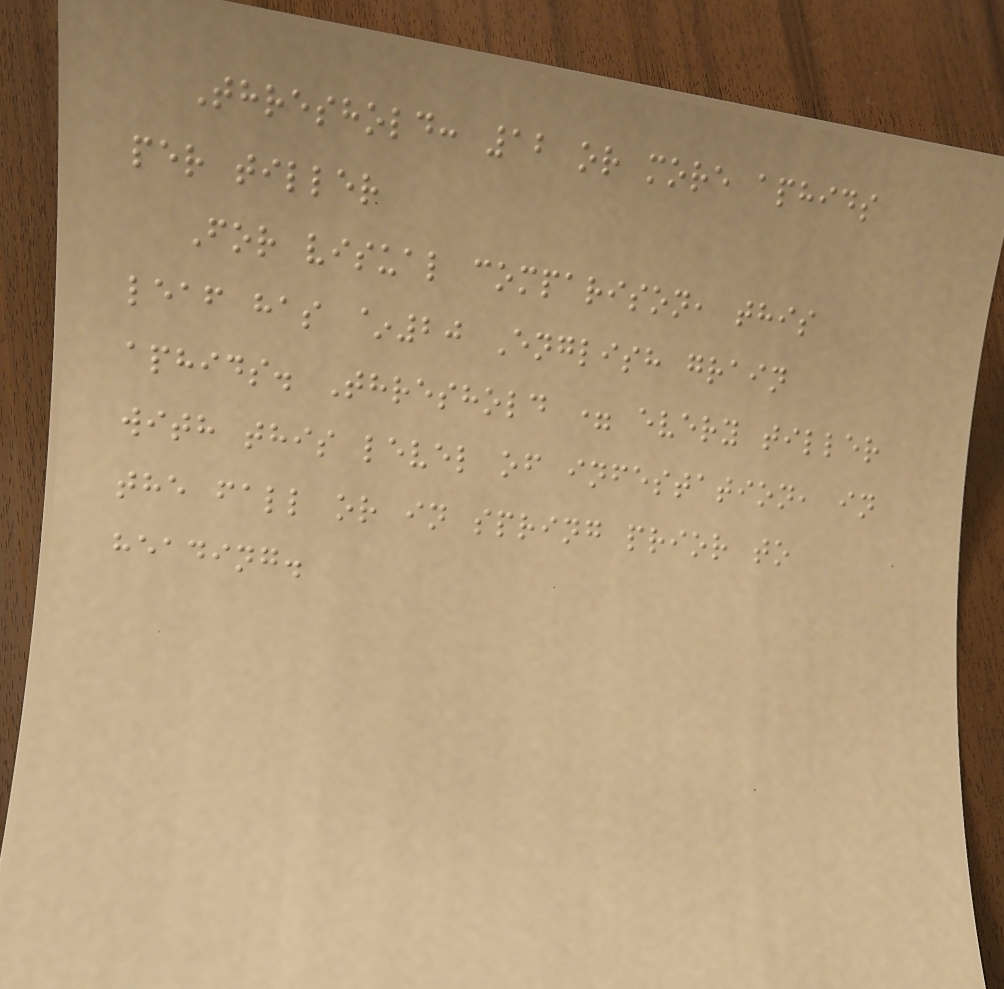Threshold: 12 or more aphids
per tiller
For visual comparison, this
leaf has ~20 English grain
aphids. Threshold = every tiller
with this level of infestation, in
the fall or in spring prior to
heading.
